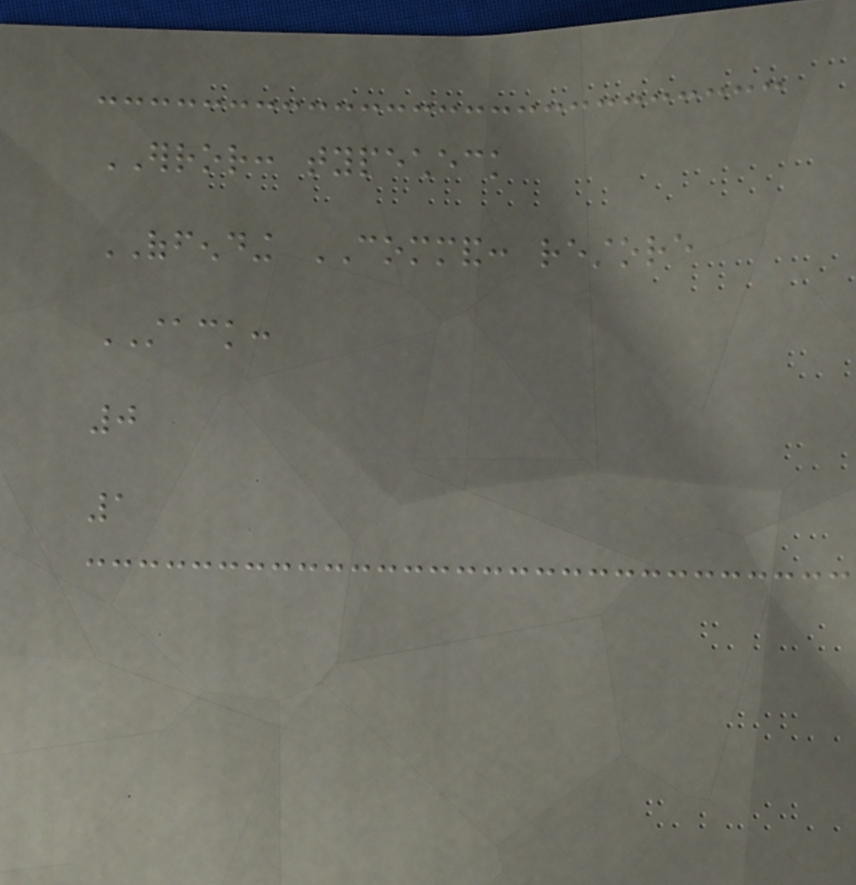ERROR: typecheck
OFFENDING COMMAND: restore
STACK:
0
1
